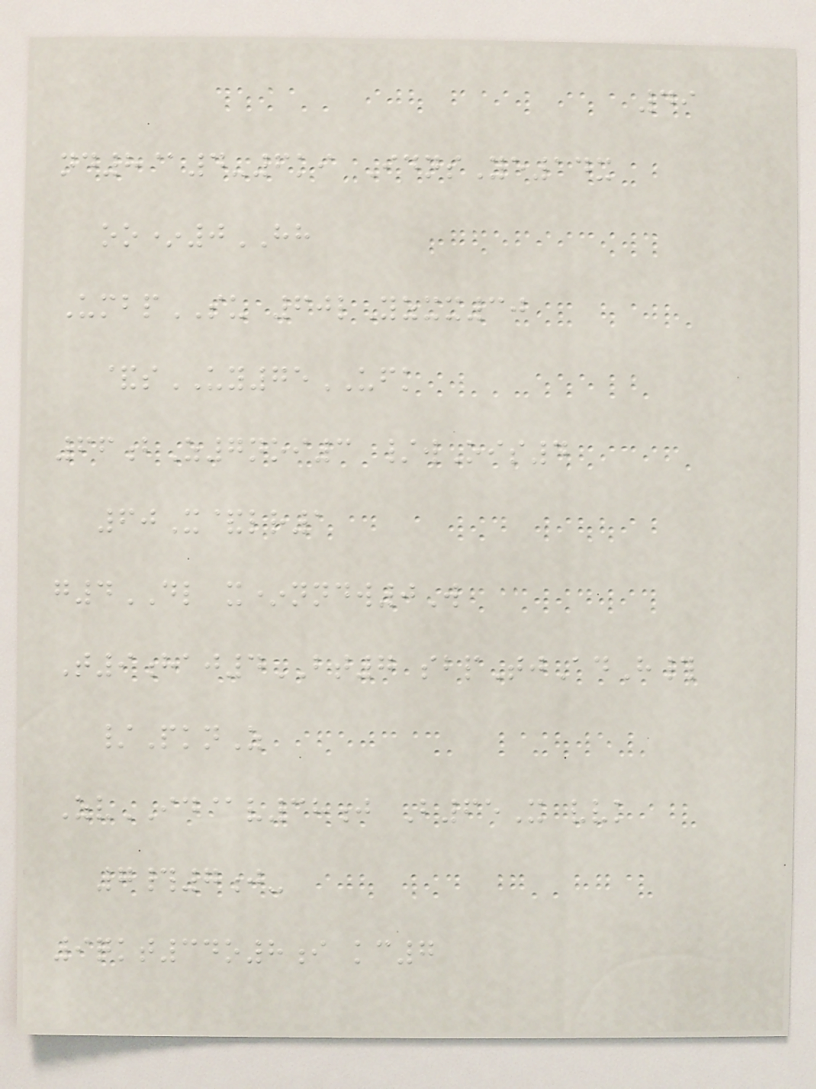49
nd8@4-6ki IdnsYe14x
oo*0HH
UmbpSU 60lYzxx30
&sUY75UFK
66bZ7noi3 /wOis4
60X&lr1
g4DL x*nndw0W
T9haj4BT7 sbpTjAdH#
/PknZ
ZvID@v38j B65X vvk
7#7j-
9qkt34o8i kc7
